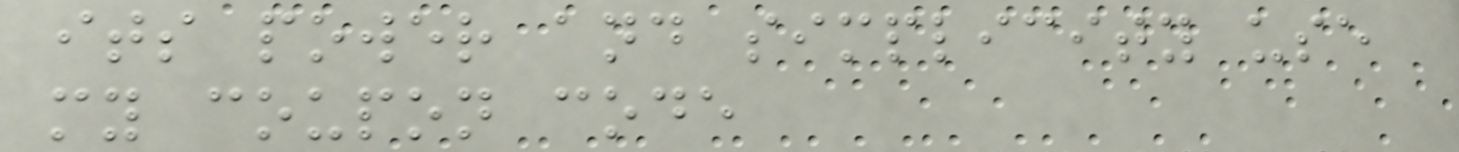its power and simplicity use
my coupon code
